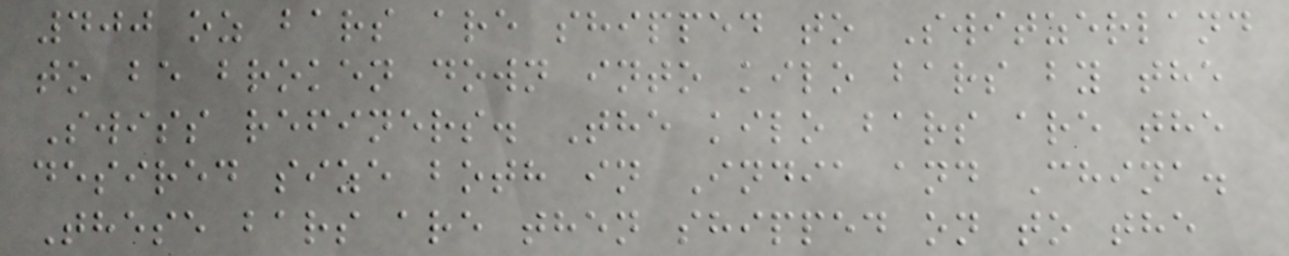400 oz bars are shipped to Switzerland
to be broken down into kilo bars by the
Swiss refiners. The kilo bars are the
desired size both in India and China.
These bars are then shipped on to the
